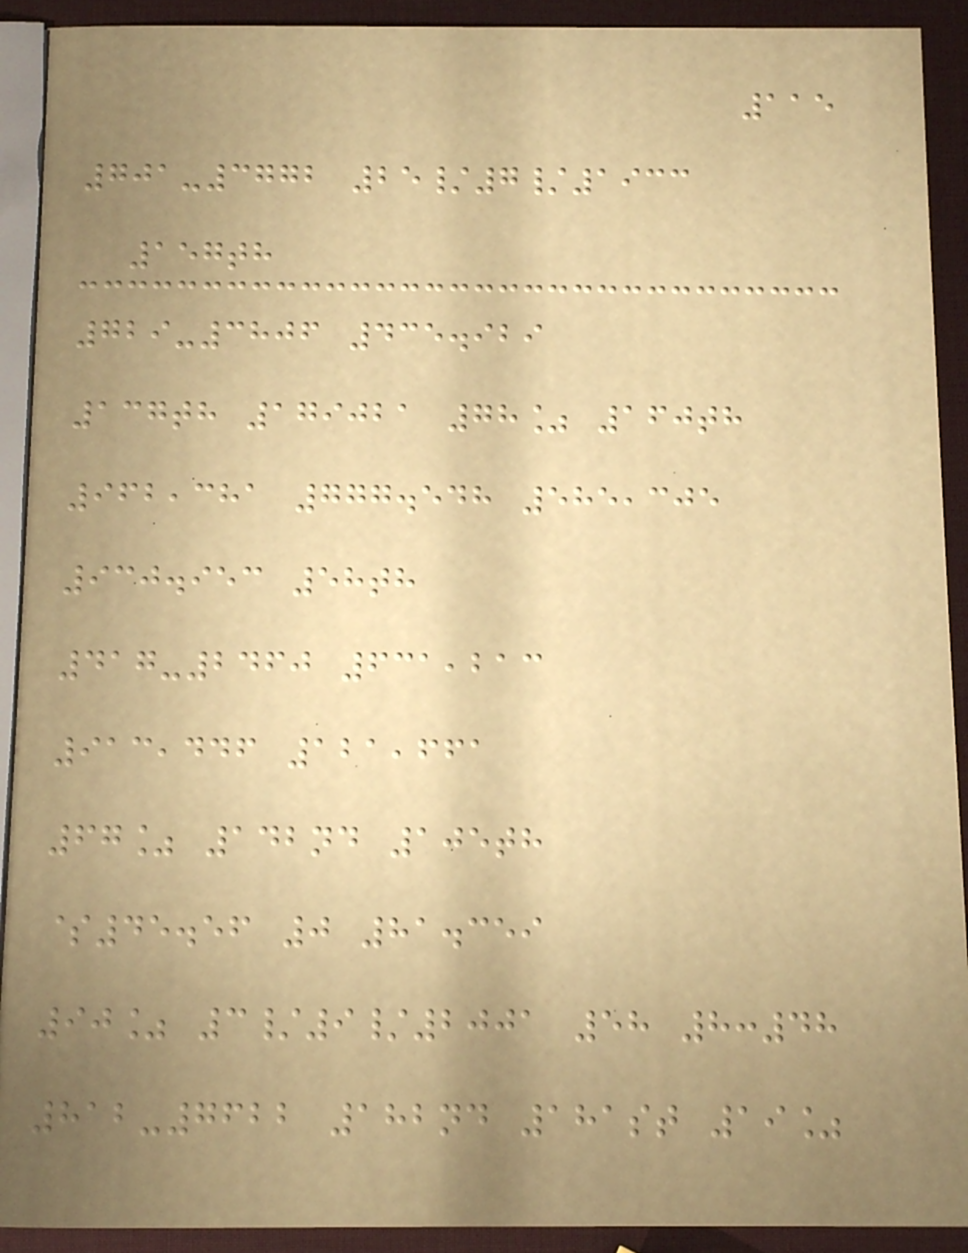115
701-3772 25/7/1933
157th
729-3806 435.929
137th 179021 78% 160th
962,381 777.548 585,305
930.953 58th
417-2460 631,213
913,446 121,661
67% 142nd 105th
$45.56 0 81.359
90% 3/9/2001 58 8:48
812-7622 182nd 181st 19%
